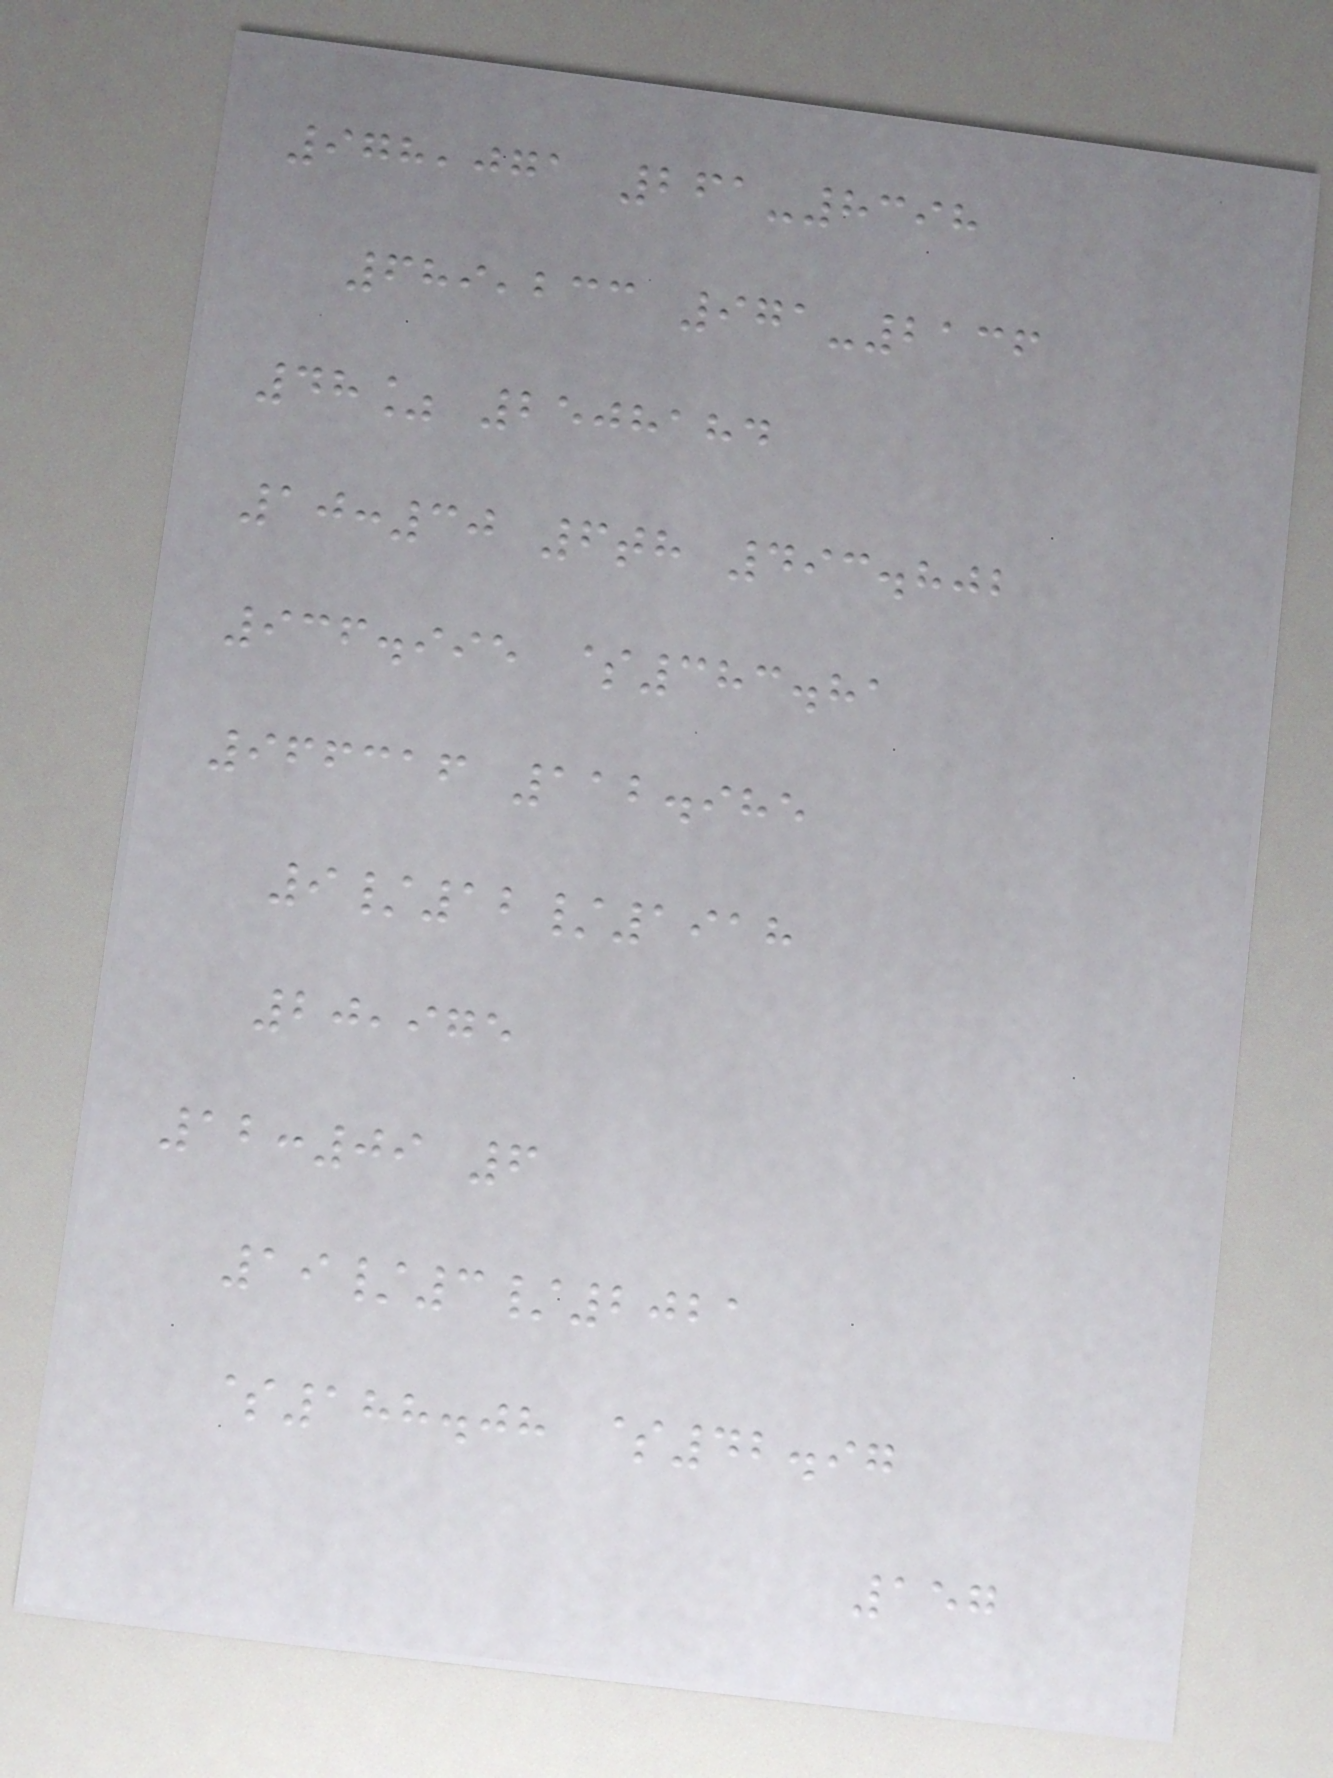978,071 261-8398
689,233 971-2136
48% 2508184
10:30 6th 493.802
936.995 $383.81
966316 112.985
9/12/1918
20,975
12:09 6
19/3/2021
$188.08 $42.97
157
